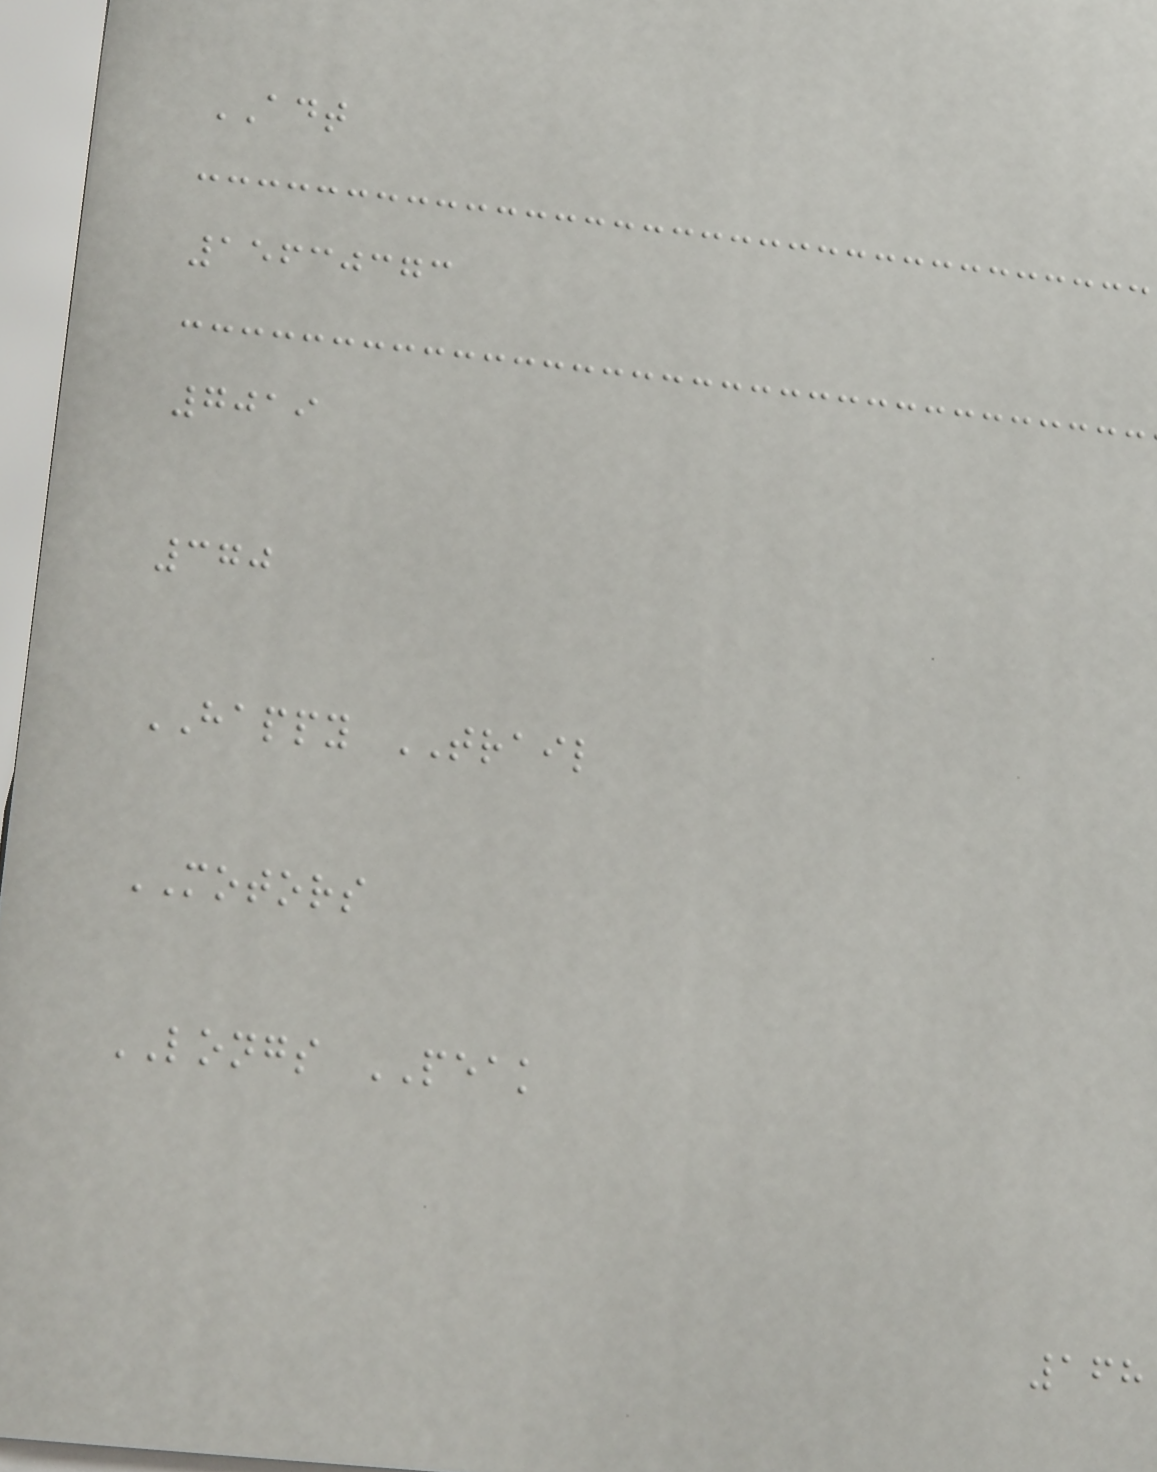ADT
15630373
7019
370
HAPPY TRAIL
MOTORS
LONGS PEAK
168
